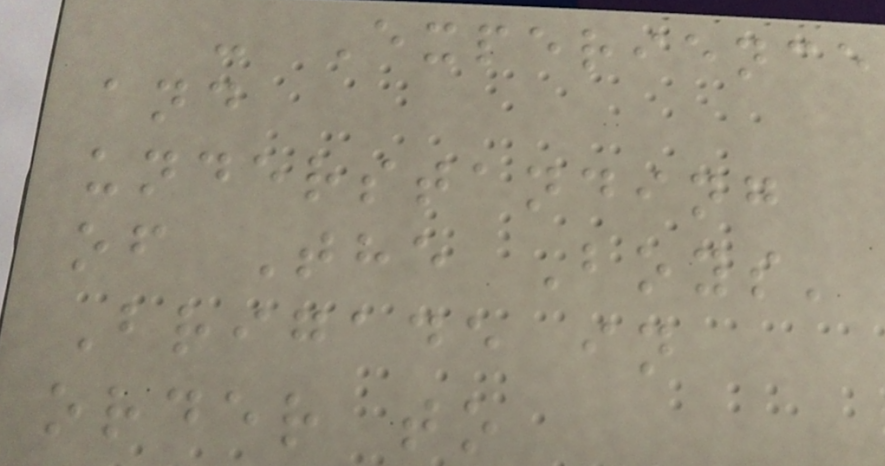- Experience
and
understanding
of The Boys'
Brigade in
order to
